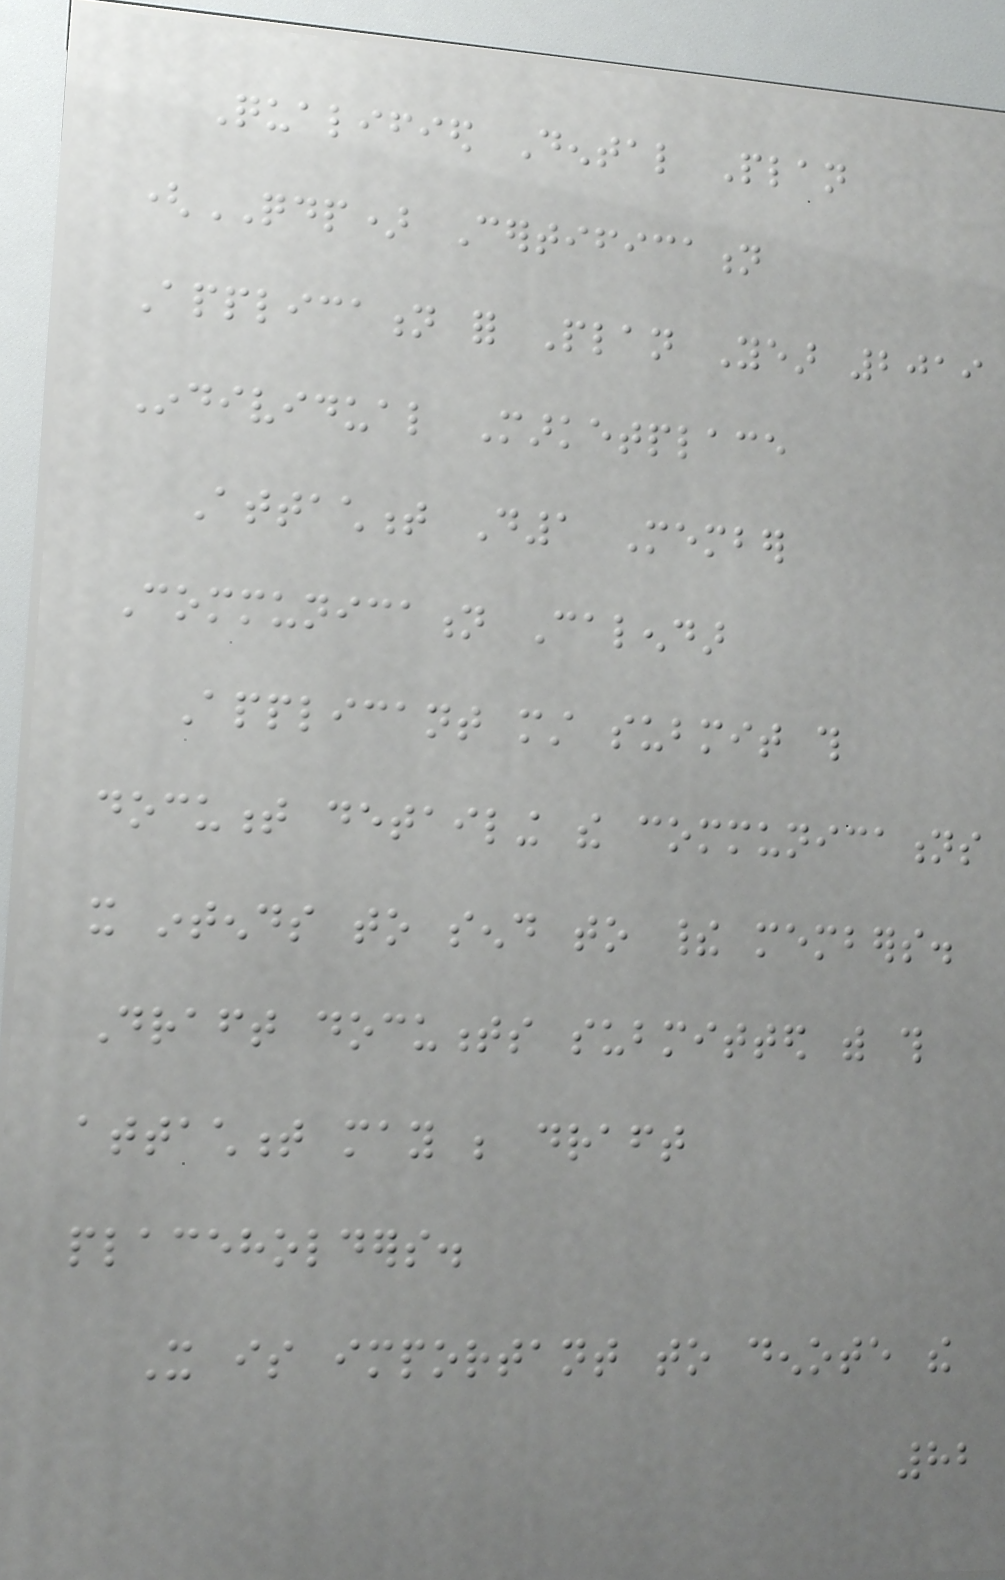Qualified Dental Plan
(QDP) Certification
Application for Plan Year 2019
Individual Marketplace
Attachment D1 Member
Communication Calendar
Applicant must submit this
document detailing the communications
it intends to send to their members.
Draft documents submitted with this
attachment may be draft
placeholders.
It is important to denote the
82
